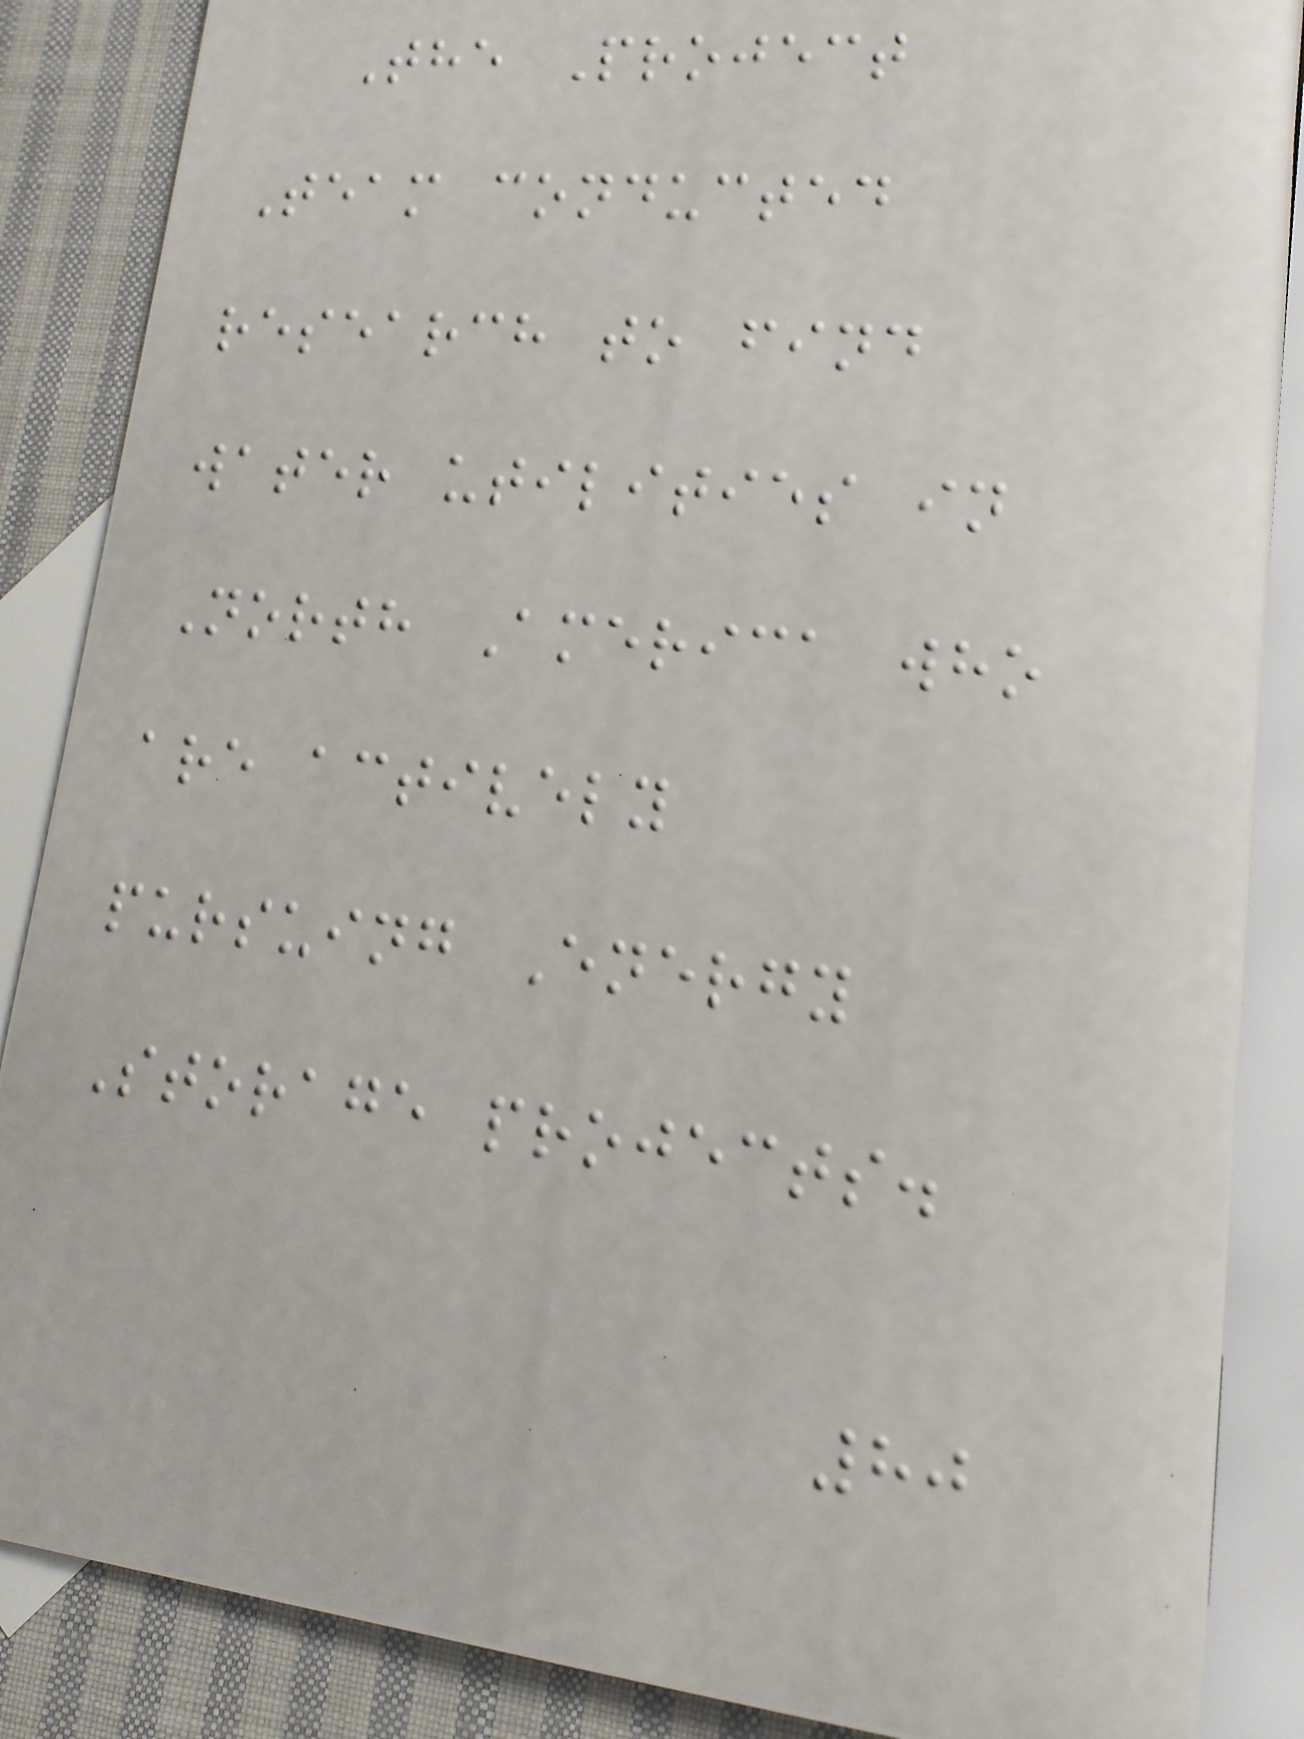The Project
Team conducted
research to find
water utilities in
North America who
are actively
pursuing Energy
Storage projects.
80
